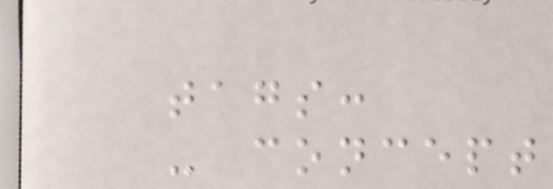tags:
- concept
